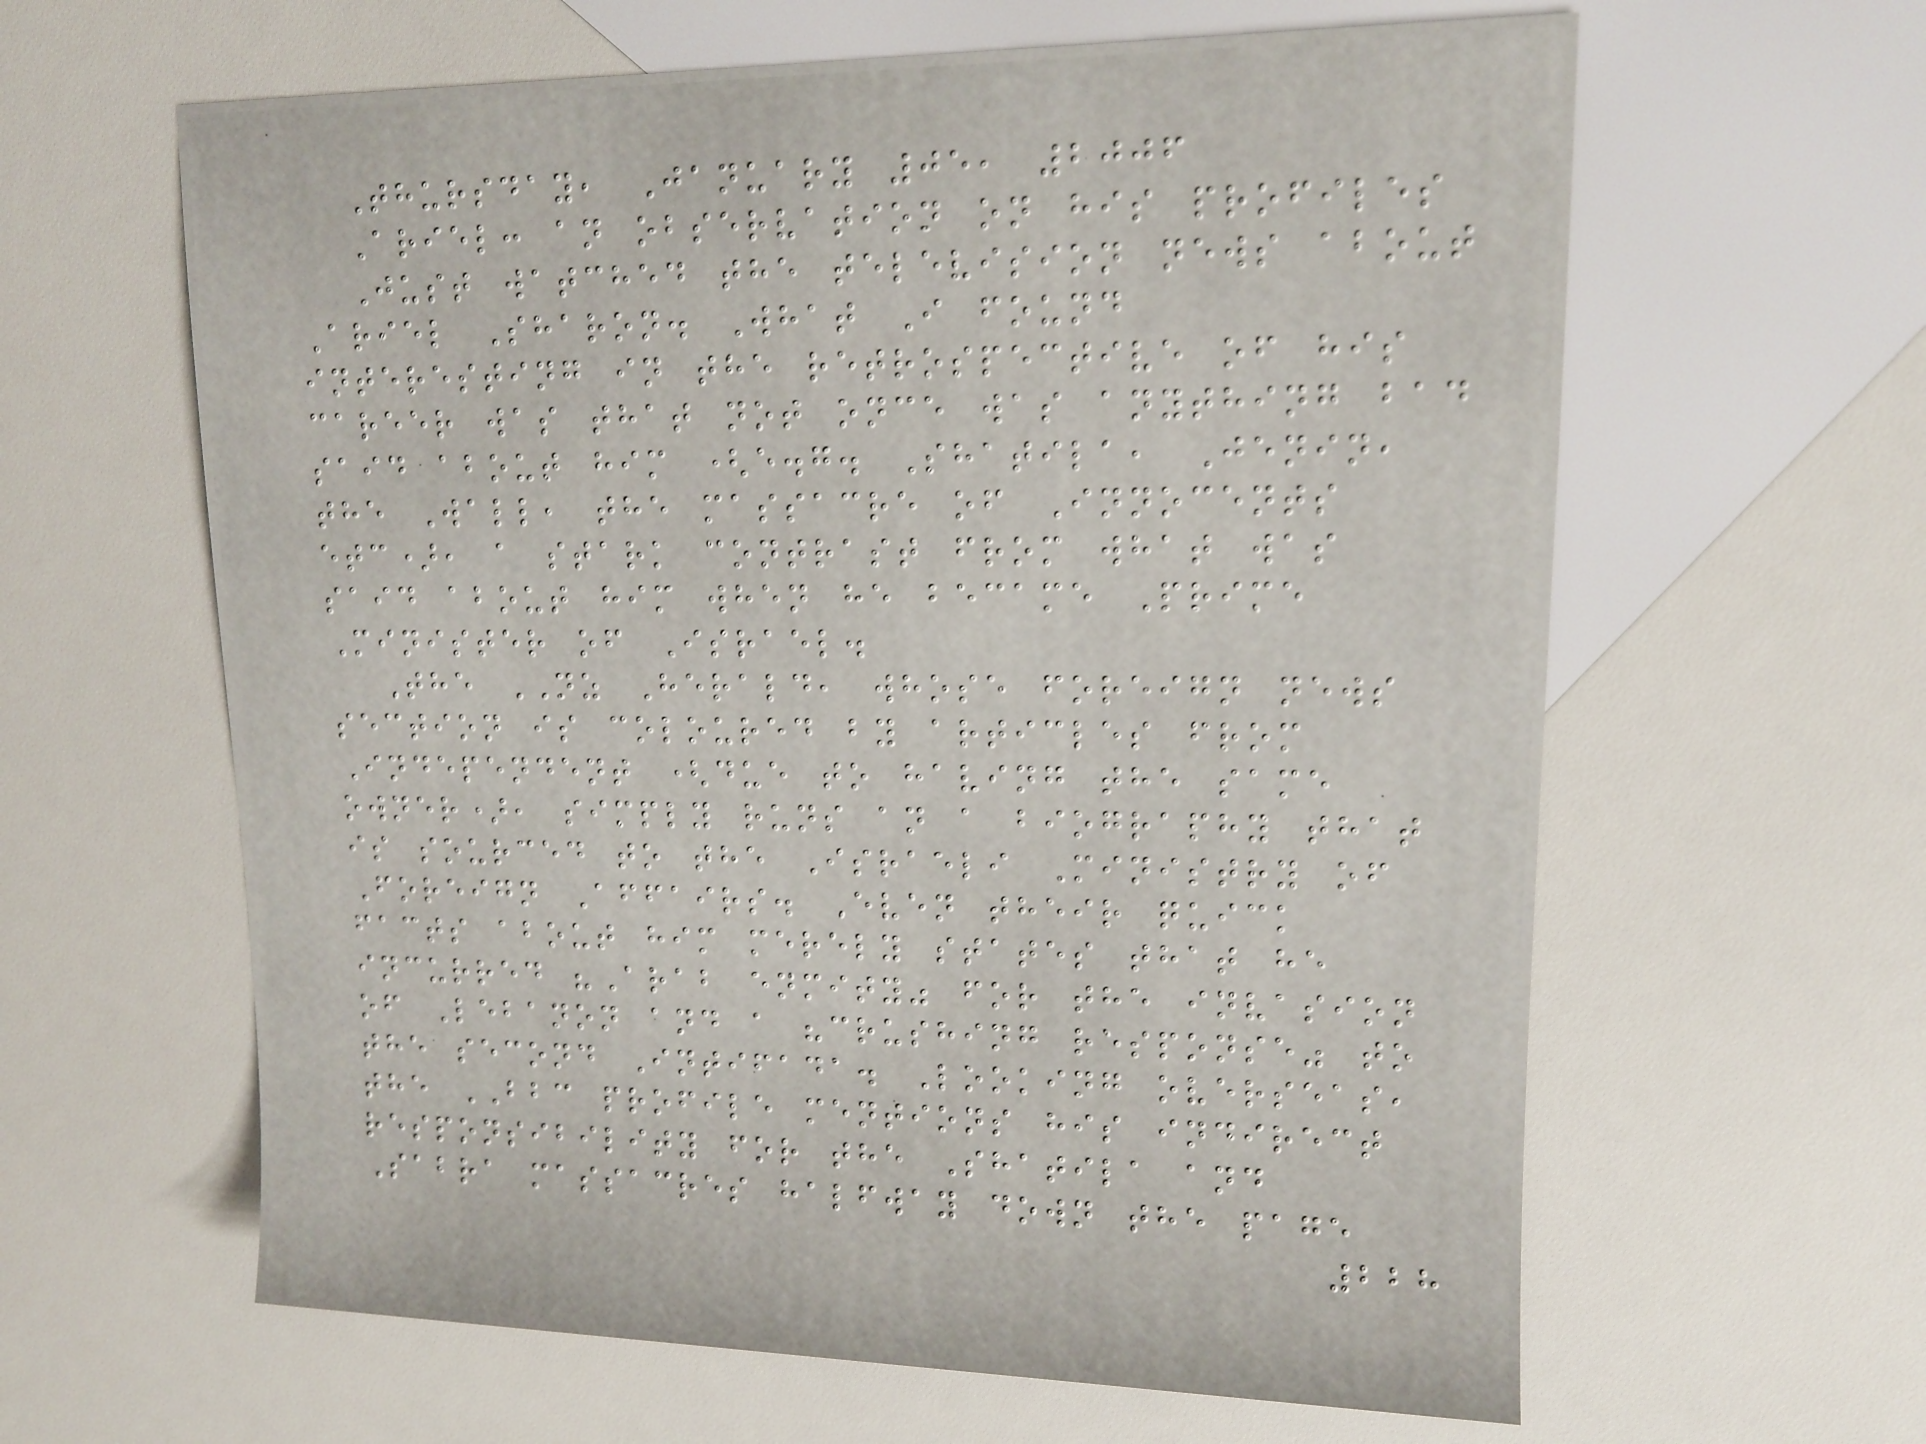Thursday, January 05, 2006
Ariel: an observation on his profiles
Just watched the television news about
Ariel Sharon. What I found
interesting in the retrospective of his
career was that not once was anything bad
said about him (e.g. Shatila, Jenin,
the Wall, the massacre of Innocents
etc), a stark contrast from what was
said about him when he became Prime
Minister of Israel.
The NZ Herald, whose foreign news
section is coloured by articles from
Independent (due to having the same
owner), simply runs an a biography that
is sourced to the Israeli Ministry of
Foreign Affairs. Even their quick
facts about him merely states that he
incurred "Arab enmity" for the invasion
of Lebanon and a "crushing response" to
the second Intifada. Looking overseas,
the BBC profile mentions his indirect
responsibility for the Shatila and
Sabra massacres halfway down the page
228
